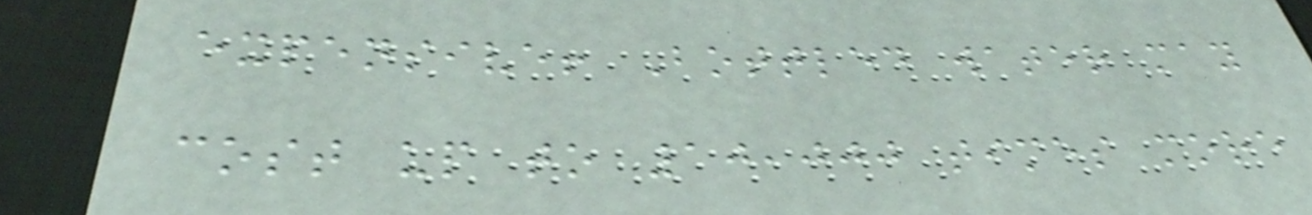expensive! Bottled water may
cost up to 10,000 times more
